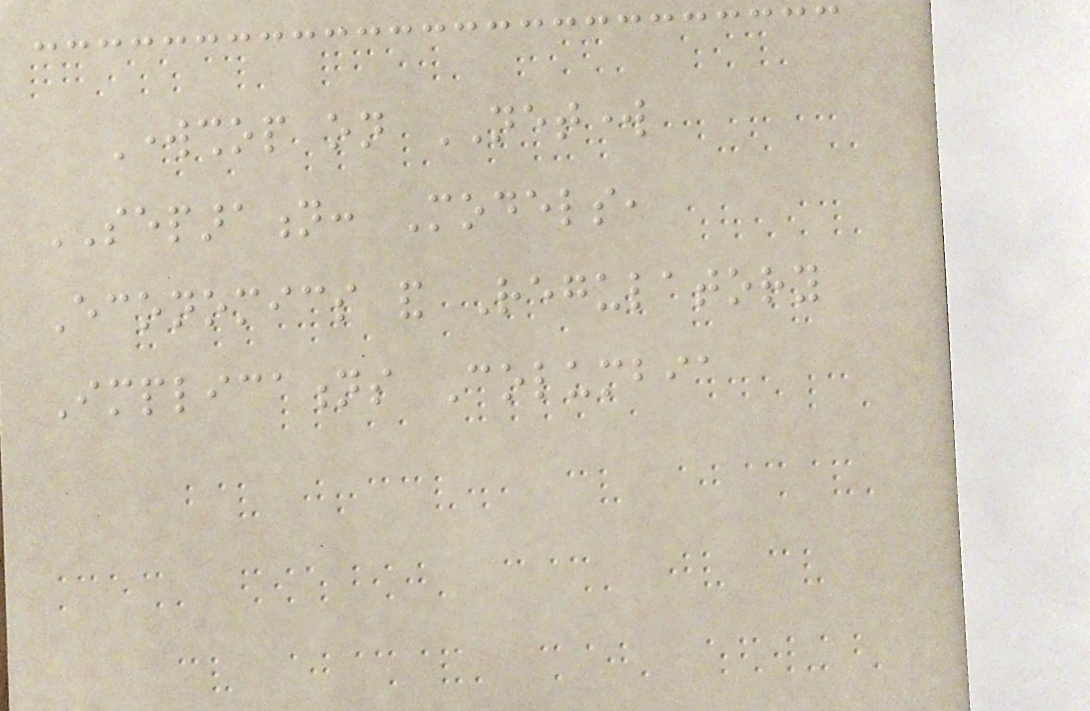Workshop on NETWORK
SEPARATION: Models,
Economics and Regulatory
Implications Columbia
